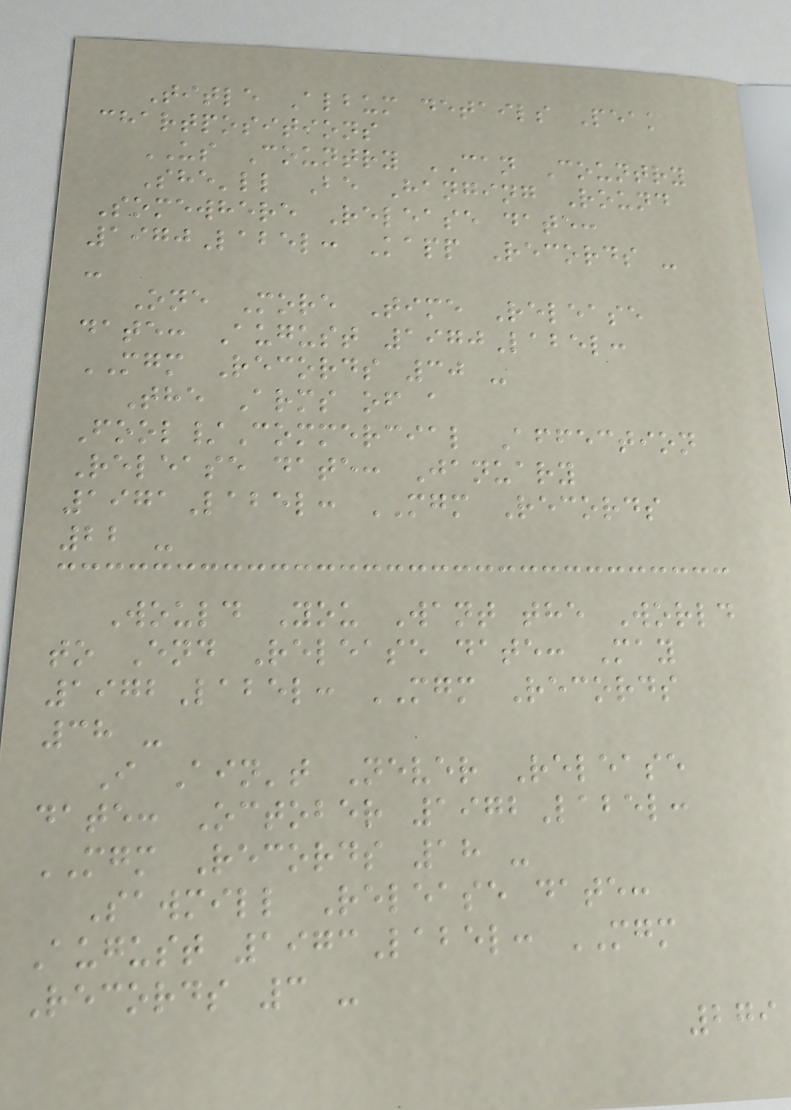Title Album details Peak
chartpositions
US Country CAN Country
She'll Be Hanging Round
Somewhere Release date:
1970Label: Kapp Records -
-
One More Time Release
date: August 1970Label:
MGM Records 30 -
The Arms of a
Fool/Commercial Affection
Release date: January
1971Label: MGM Records
22 -
Would You Want the World
to End Release date: May
1972Label: MGM Records
38 -
I Ain't Never Release
date: October 1972Label:
MGM Records 18 -
Sawmill Release date:
August 1973Label: MGM
Records 3 -
279
